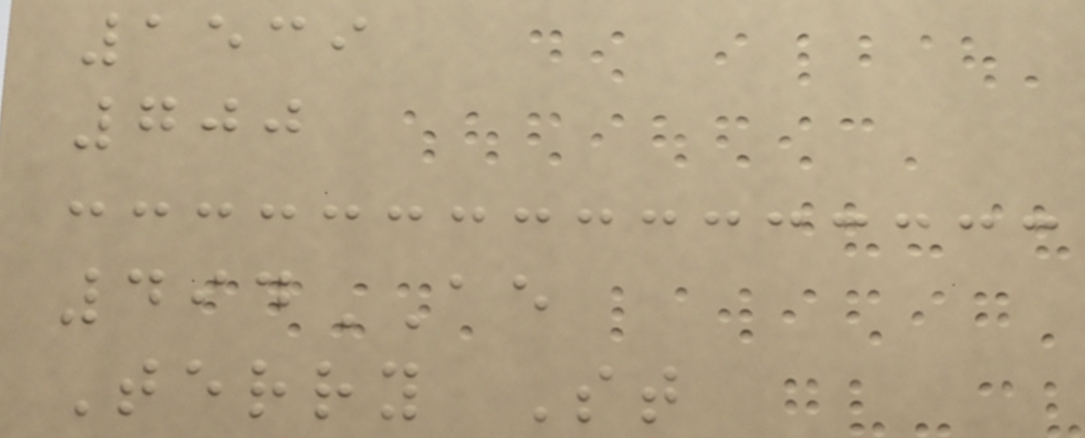1539
700
494AE
Terry St
